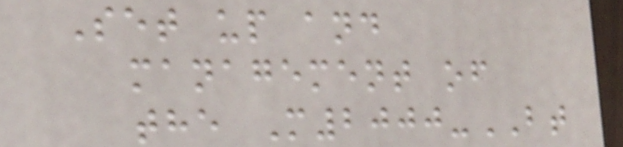Set up and
management of
the M2000-BT
